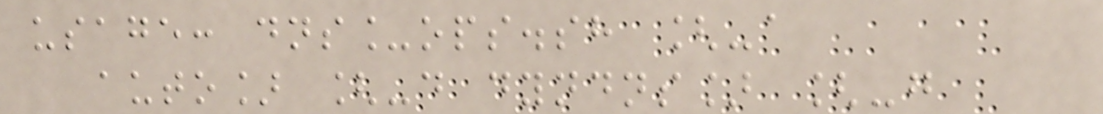usage: dns_ops.sh [-a
auto] [-d dyndns] [-g
